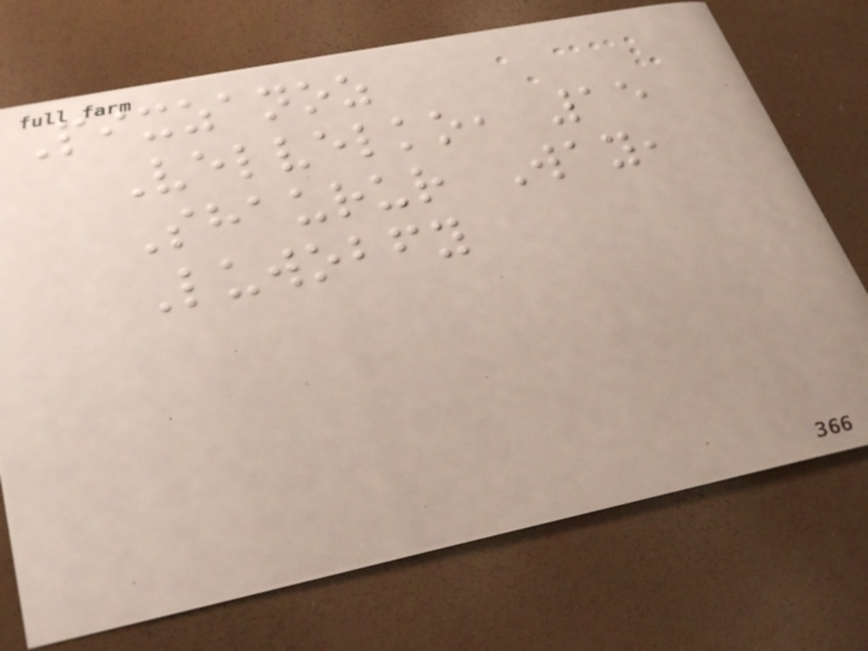Pixzanoz
Velvelko, 15
Shaurur Way,
Luwobfy
